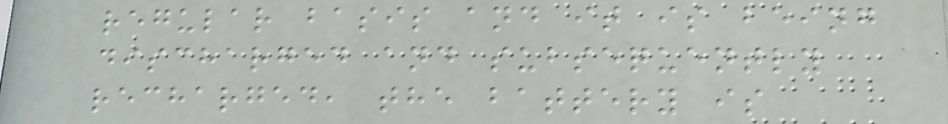regular basis and it is being
discharged and subsequently
recharged, the battery is
